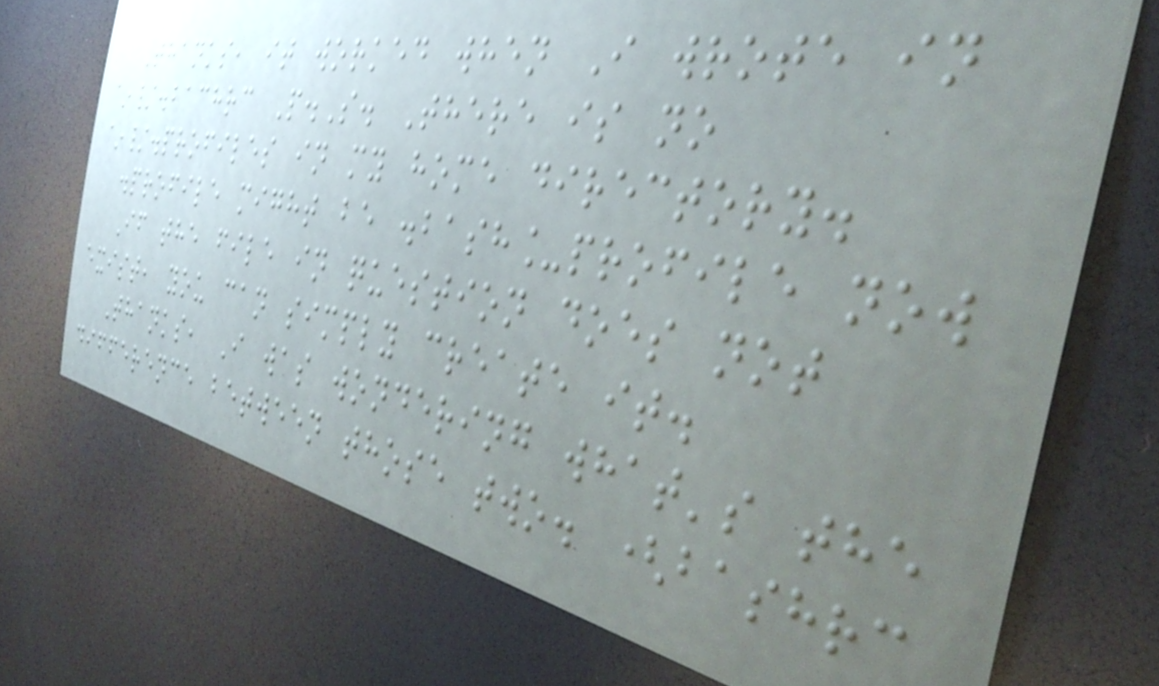Thanks, it worked when I wrote in
~/.bachrc P.S. There is no
~/.profiles in my home directory.
.profile might be .bash_profile now
If the file in question does not
exist, you can simply create it.
Thanks, I was wondering what's the
difference between those two. (bashrc
